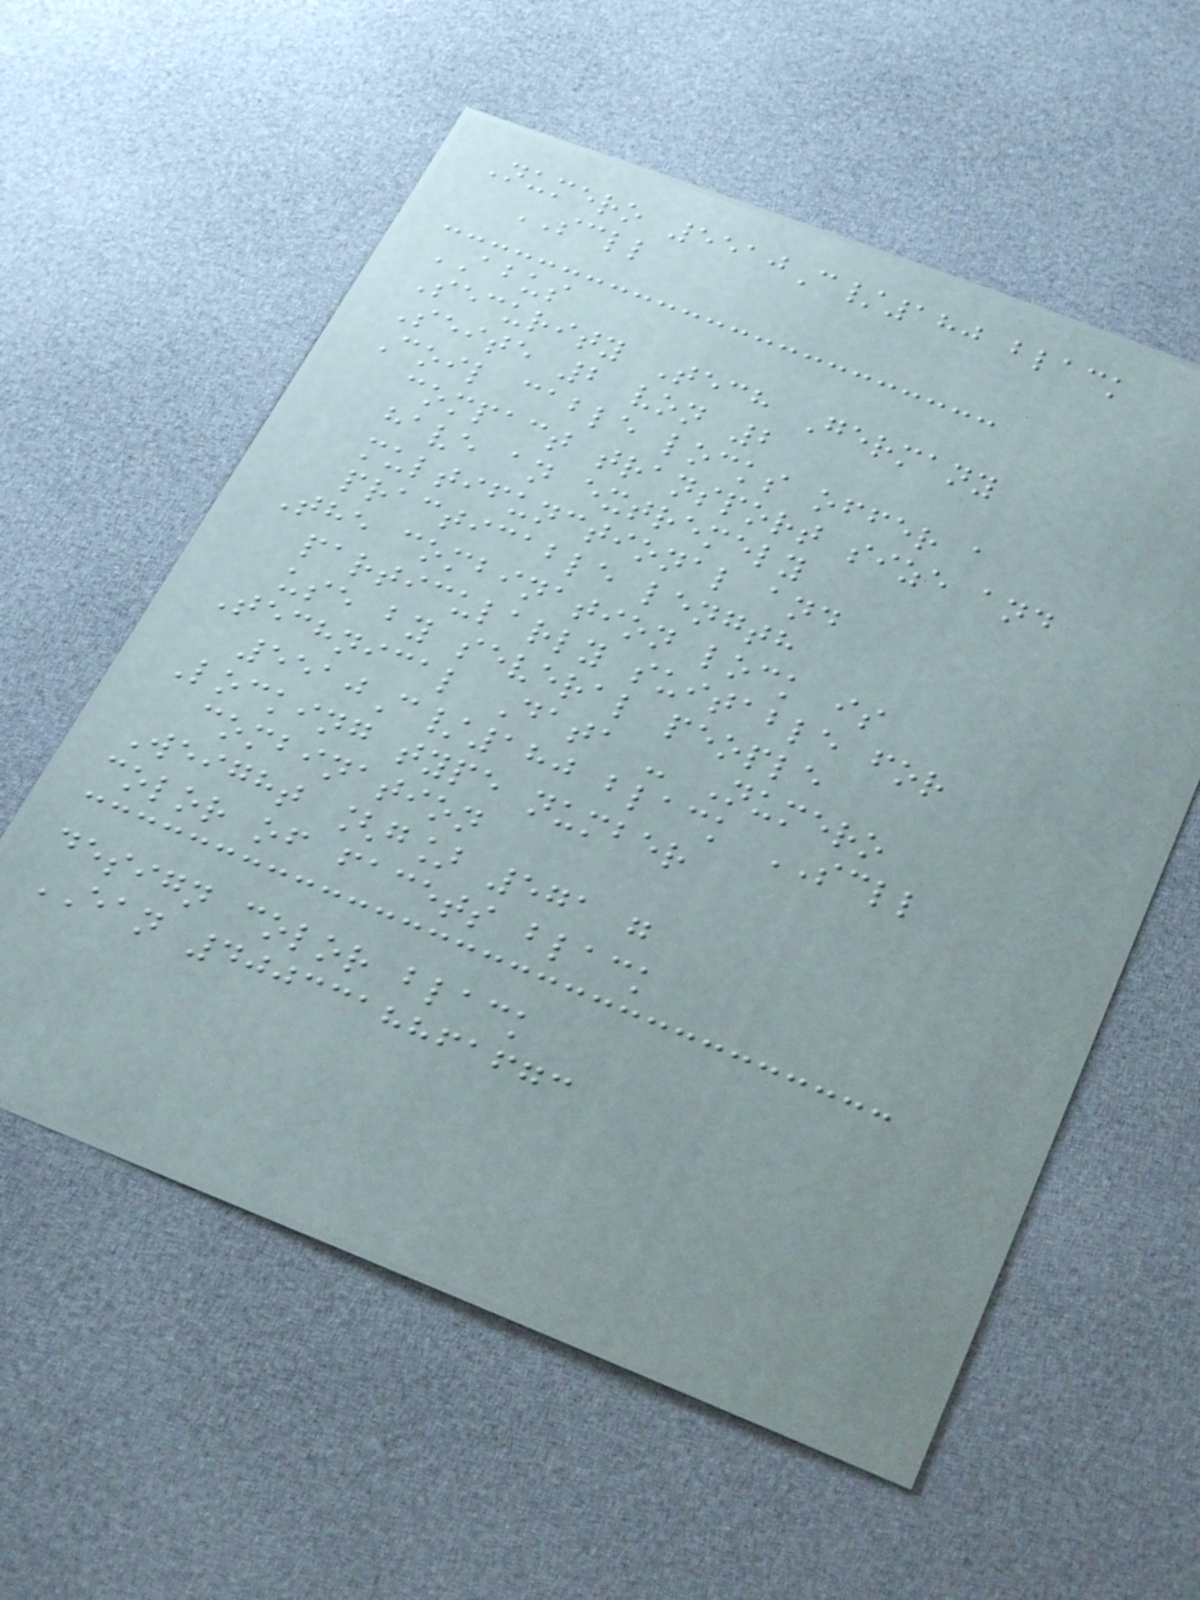Numero 5510C/180 black
SCLL
ABUS
Security Tech Germany
Seite 2 von 2
Coil cable locks offer a
compact transport size and
have an extremely
multifunctional and
practicable length
The combination lock is
particularly suitable for
use by several people
Technical Data - Numero
5510C/180 black SCLL
Locking type number
combination
Weight [g] 571 g
color of facets black
design color black
EAN 4003318861673
